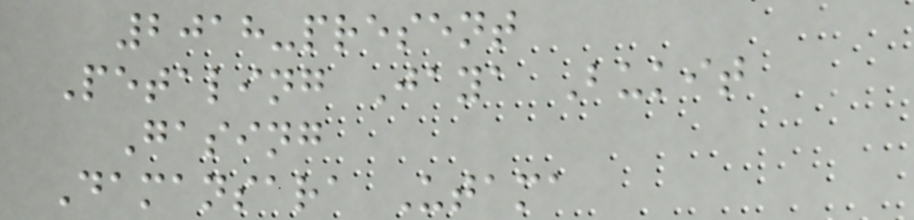2018-present
Petaling Jaya Bukit
Gasing
Damansara Utama
